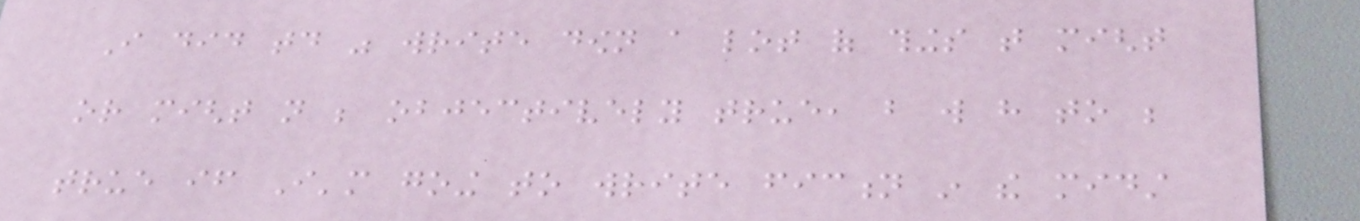I did today was write down a lot of things that might
or might not be objectively true, but will have to be
true if I'm going to write fiction in the midst
